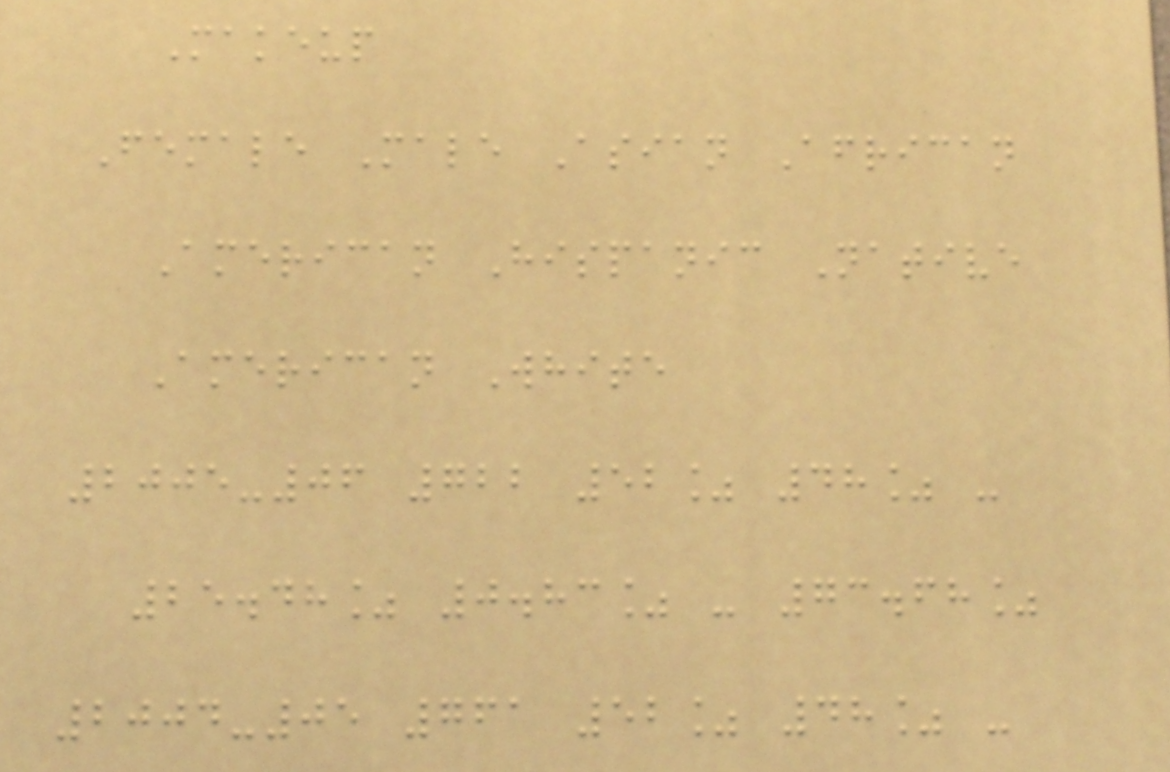Makeup
Female Male Asian African
American Hispanic Native
American White
2005-06 722 52% 48% -
25.48% 0.83% - 73.68%
2004-05 761 52% 48% -
